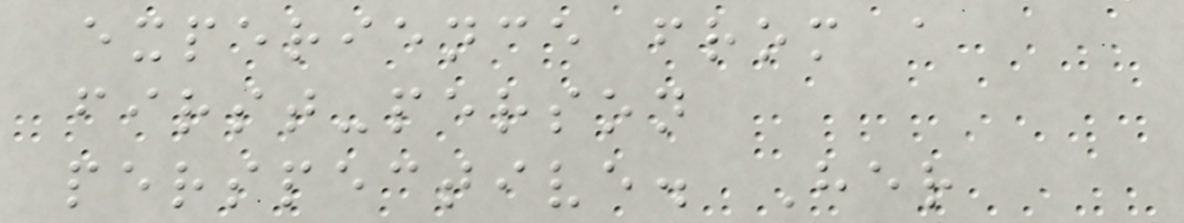experience from a
first-person
perspective. Her
